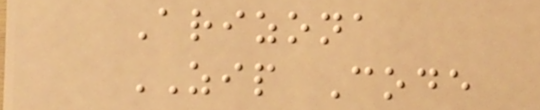Arizona
ZIP Code
